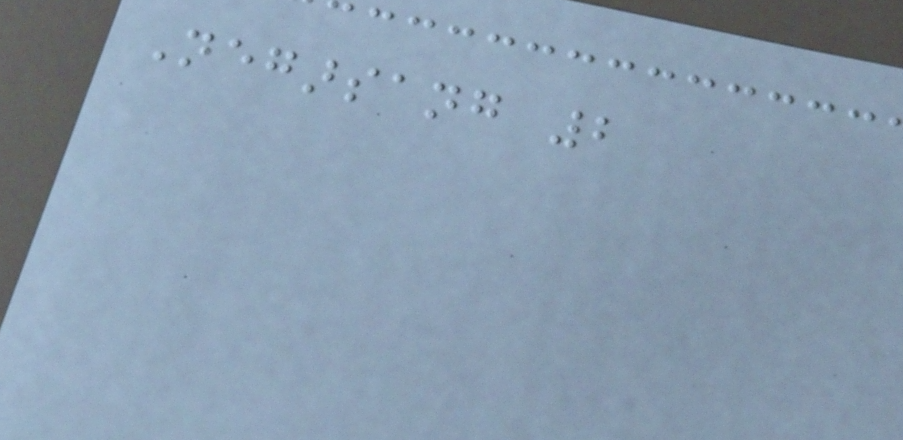Negarsang 2
